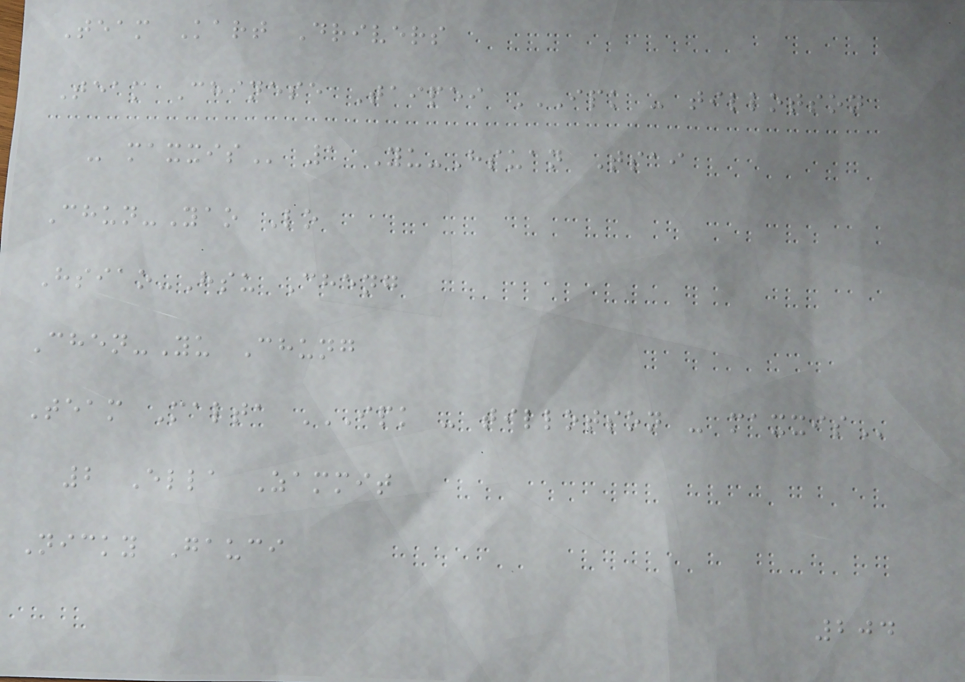Team Kart Drivers
Team Chinese Taipei IPK - TILLOTSON
- MAXXIS 1 Yu-Hsuan Tsai
Chun-Yao Lo
Hsiao-Hsu Cheng
Chen-Yu Chung
Team Malta IPK - TILLOTSON - MAXXIS
2 Ella Zammit
Nicky Gauci
204
